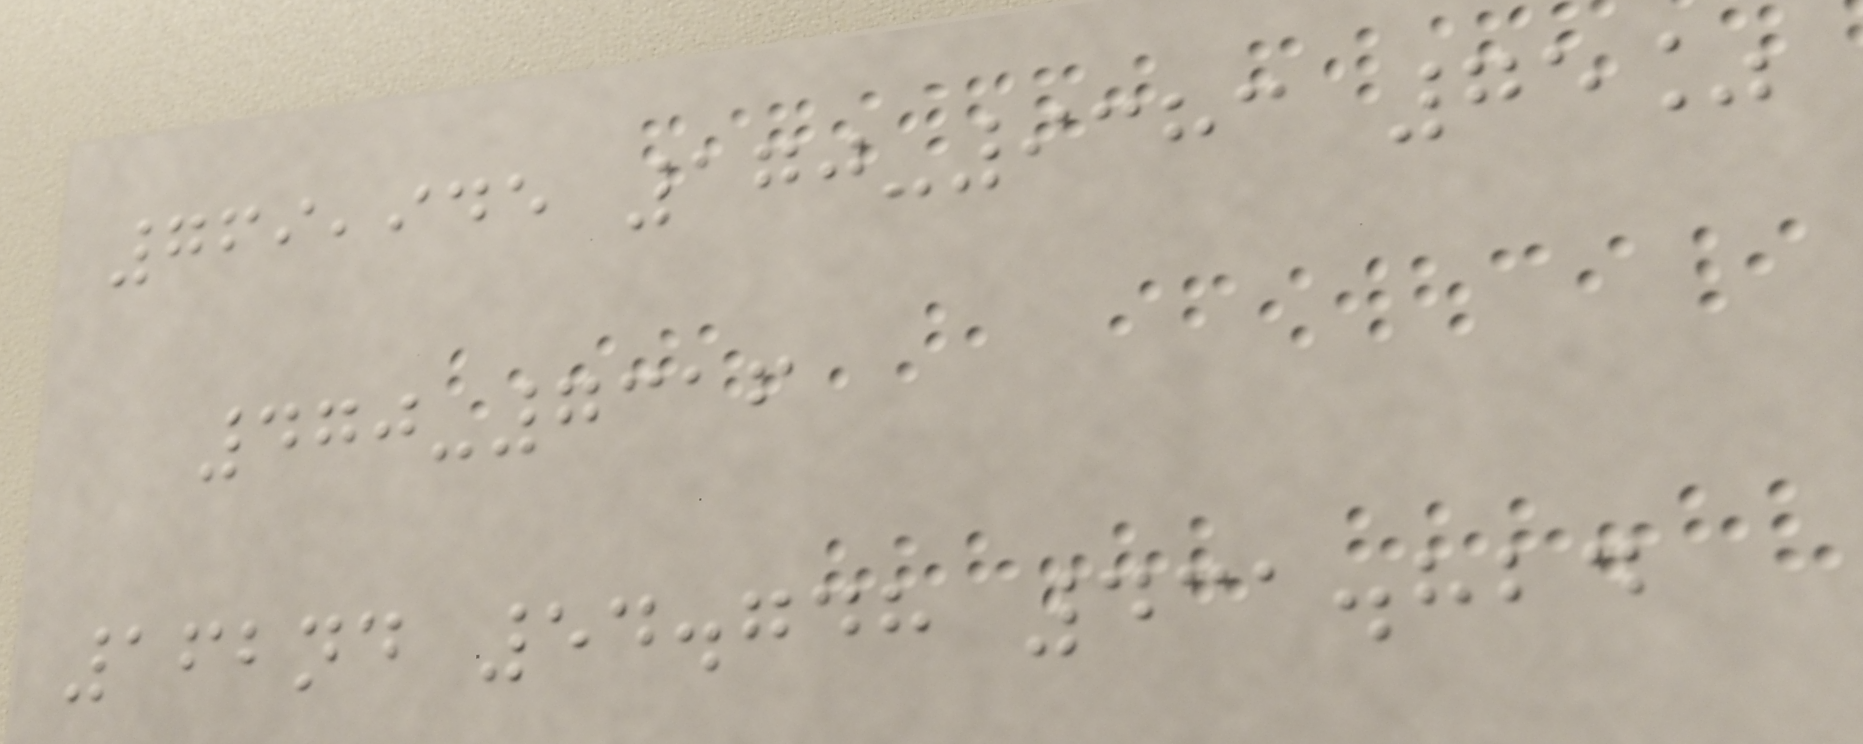769,945 170-9383 75%
470-7316
162nd 54.748 431.824
